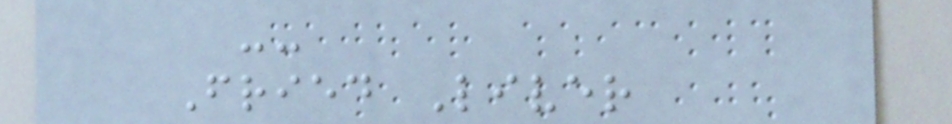--
Fried Liver
